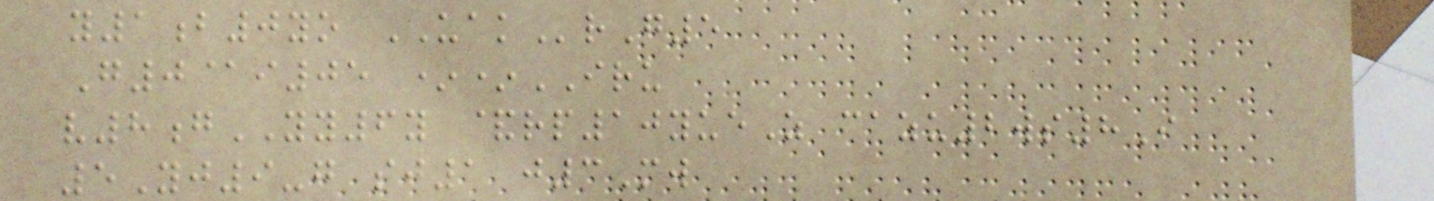y1b0yo UAKrG5
G0@i05 **IRU
v8gYY6y &rp10yueZ cazu2ws8I
5Yj9-g sj1 j3Mw
